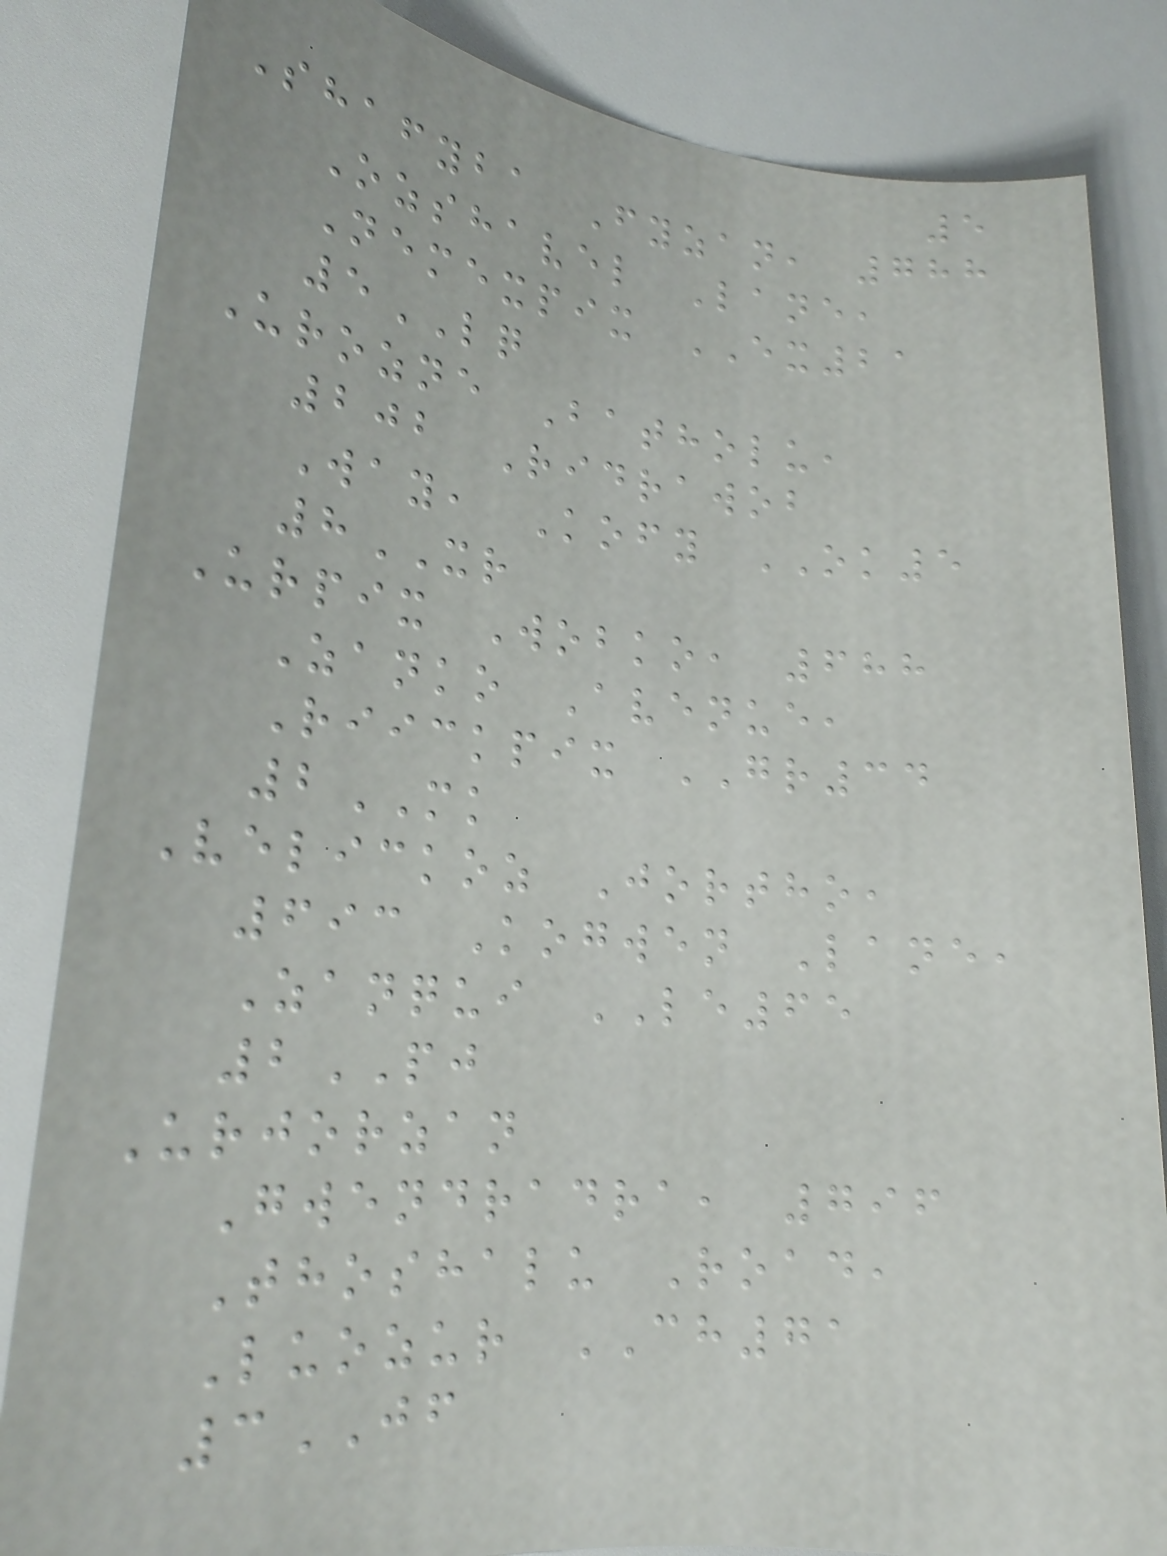5
Shafyba Fyzan, 788
Ozshavel Lane,
Nemexpix EX21
5LQ
Urozne Batholu,
202 Ridrawob
Way, Kofy OK5
8XR
Urpix Wobko, 688
Zanko Avenue,
Riickpix GR34
2MK
Velickoz Jortho,
693 Kogwen Lane,
Zanqui LE65
2PJ
Urjorzan
Gwendradra, 796
Thoshalu Road,
Luozur CH71
3JF
